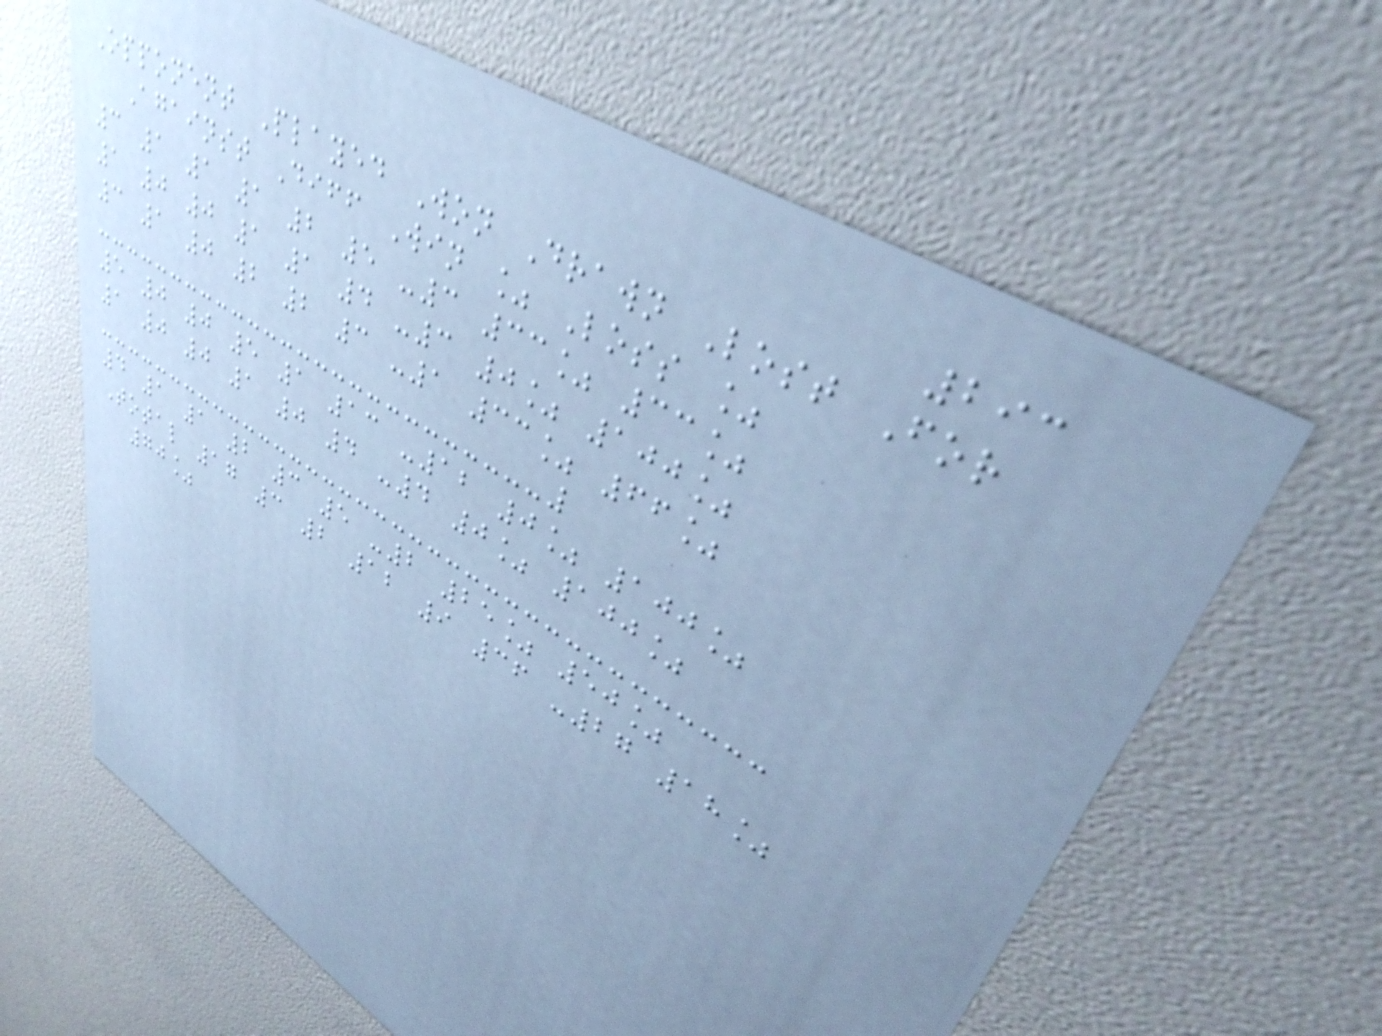293
Opponent Played Won Drawn Lost For
Against Diff Win % Loss %
3 1 1 1 2 5 -3 33% 33%
1 0 0 1 1 4 -3 0% 100%
3 1 0 2 2 3 -1 33% 66%
5 0 0 5 1 13 -12 0% 100%
1 0 0 1 0 4 -4 0% 100%
4 1 1 2 3 5 -2 25% 50%
Total 17 3 2 12 9 36 -27 18%
70%
